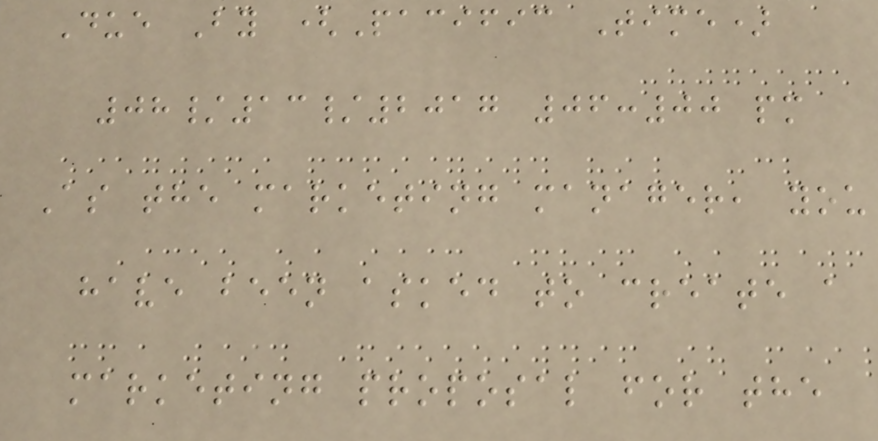Due By (Pacific Time)
08/13/2017 06:00 pm
As the marketing manager, you
have been asked to create a
marketing proposal for the
